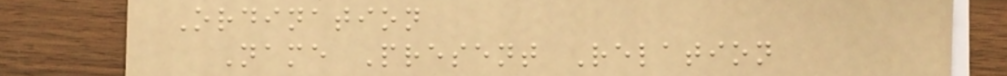Ordination
Name Present Relation
